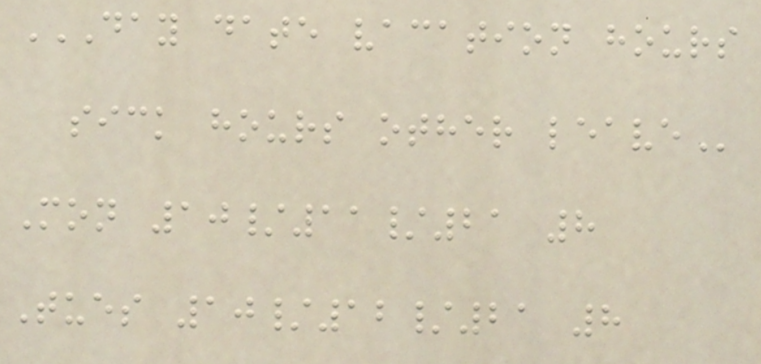DAY DATE VACATION HOURS
SICK HOURS OTHER LEAVE
Mon 10/11/21 8
Tues 10/12/21 8
